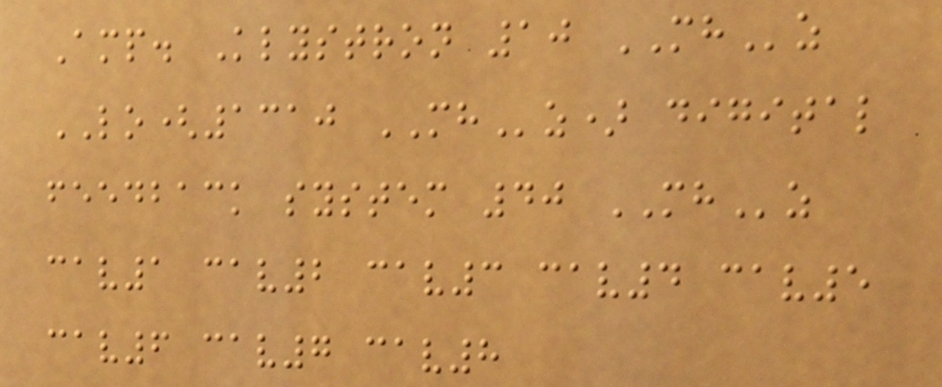Amp. Klystron 10 MHz
LO(1310 MHz) digital
feedback system 40 MHz
cav1 cav2 cav3 cav4 cav5
cav6 cav7 cav8
